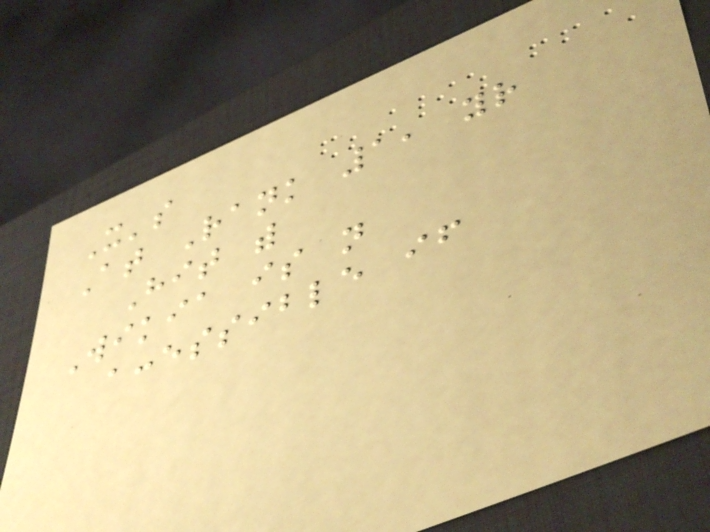It's
At Rank 1, your
Hit with
Wikia is not
accessible if
